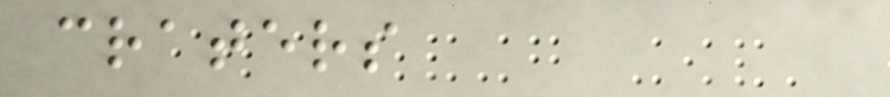craters
